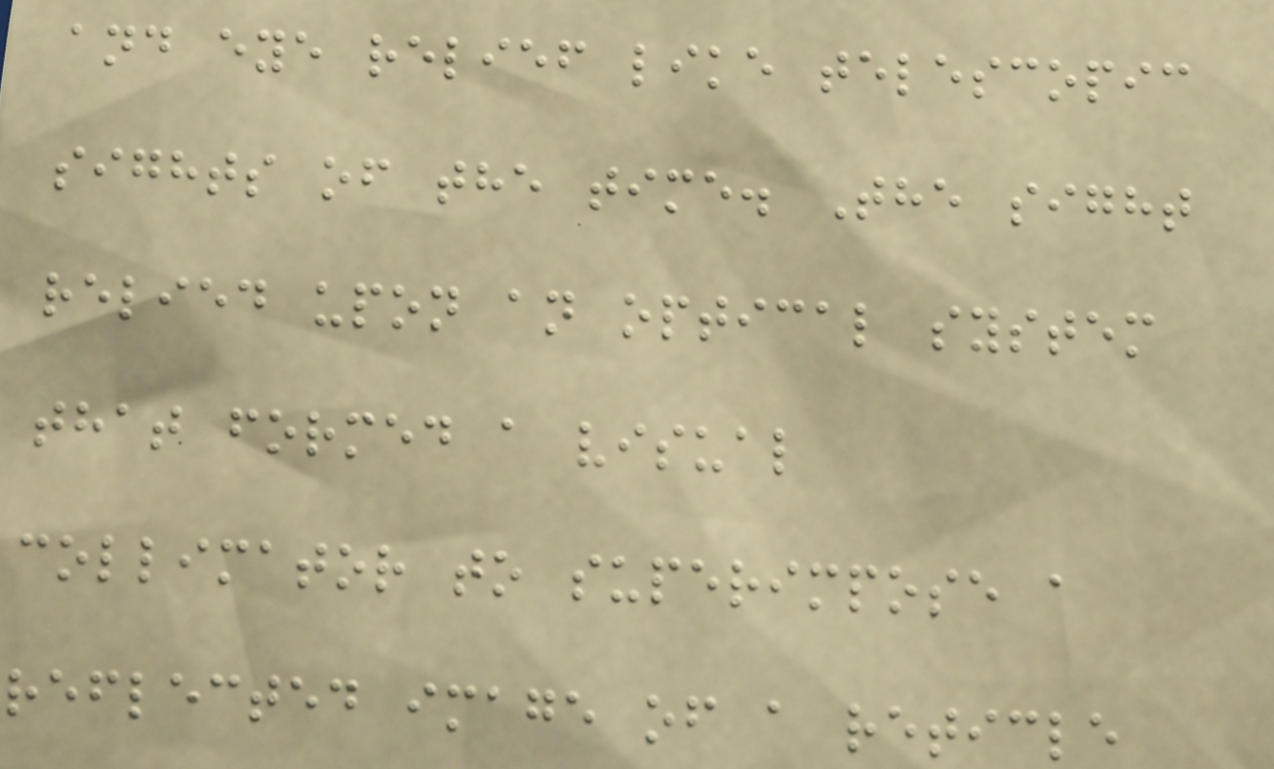and eye relief like telescopic
sights of the time. The sight
relied upon an optical system
that formed a visual
collimator to superimpose a
reflected image of a reticle
